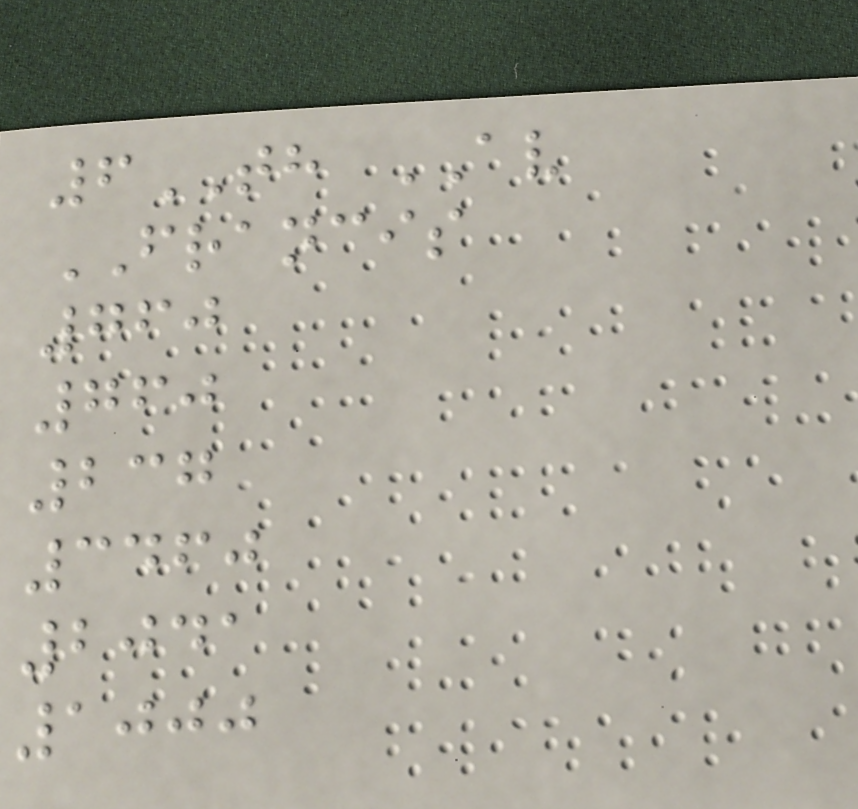6TH AV
FRANCIS
760
760
237
3460
2041
1000
